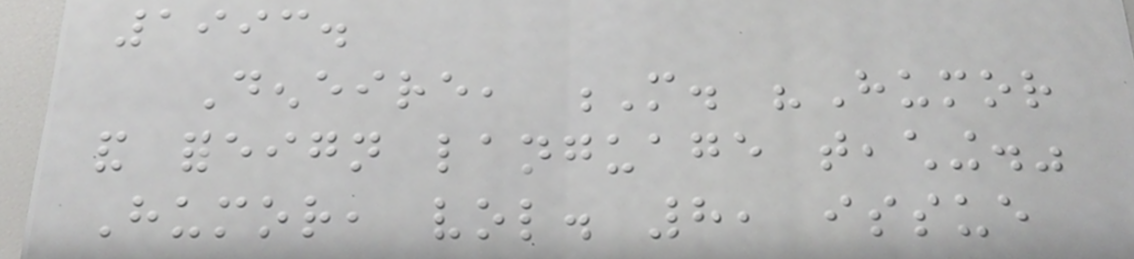1993.
Deneire, M. "Humor
and foreign language teaching."
Humor, vol. 8, issue
